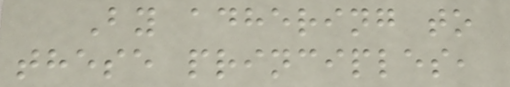By adhering to
these principles,
